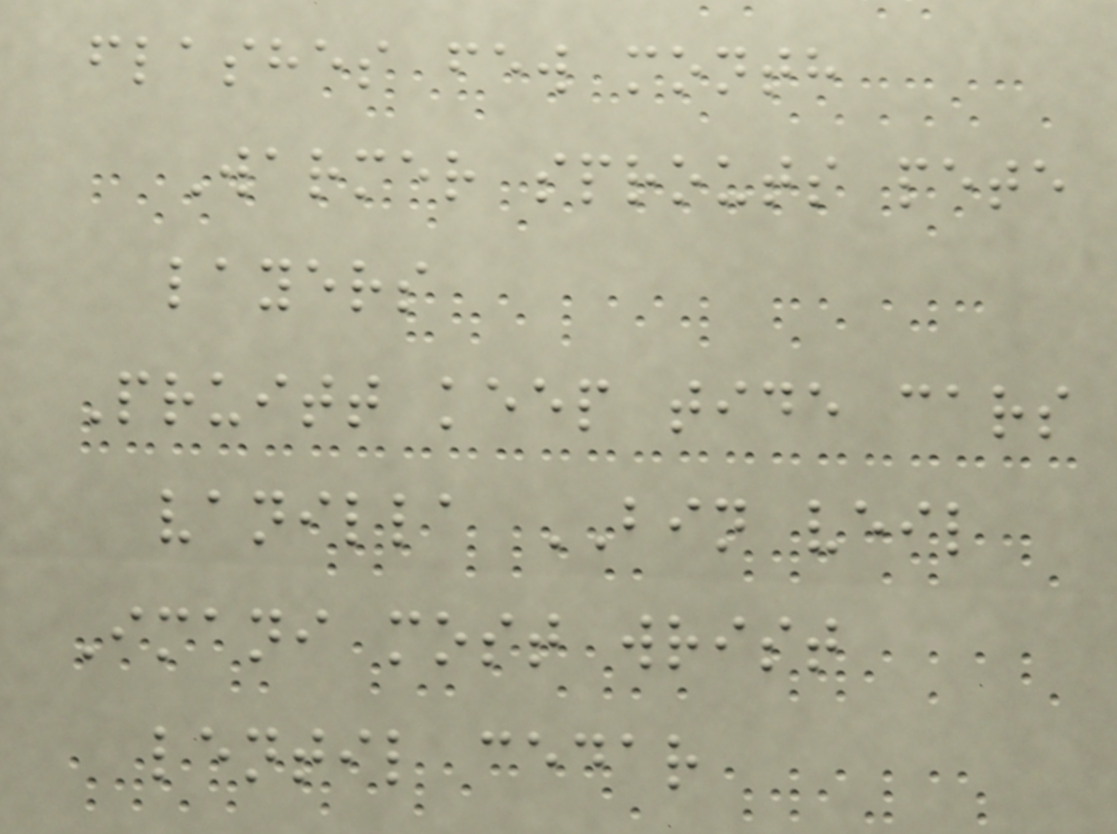flashes few month
Warmer sprouts pete
layers
Pruitt keep tide cars
vanilla BIN veil
Imani most wrist
lentil cedar
